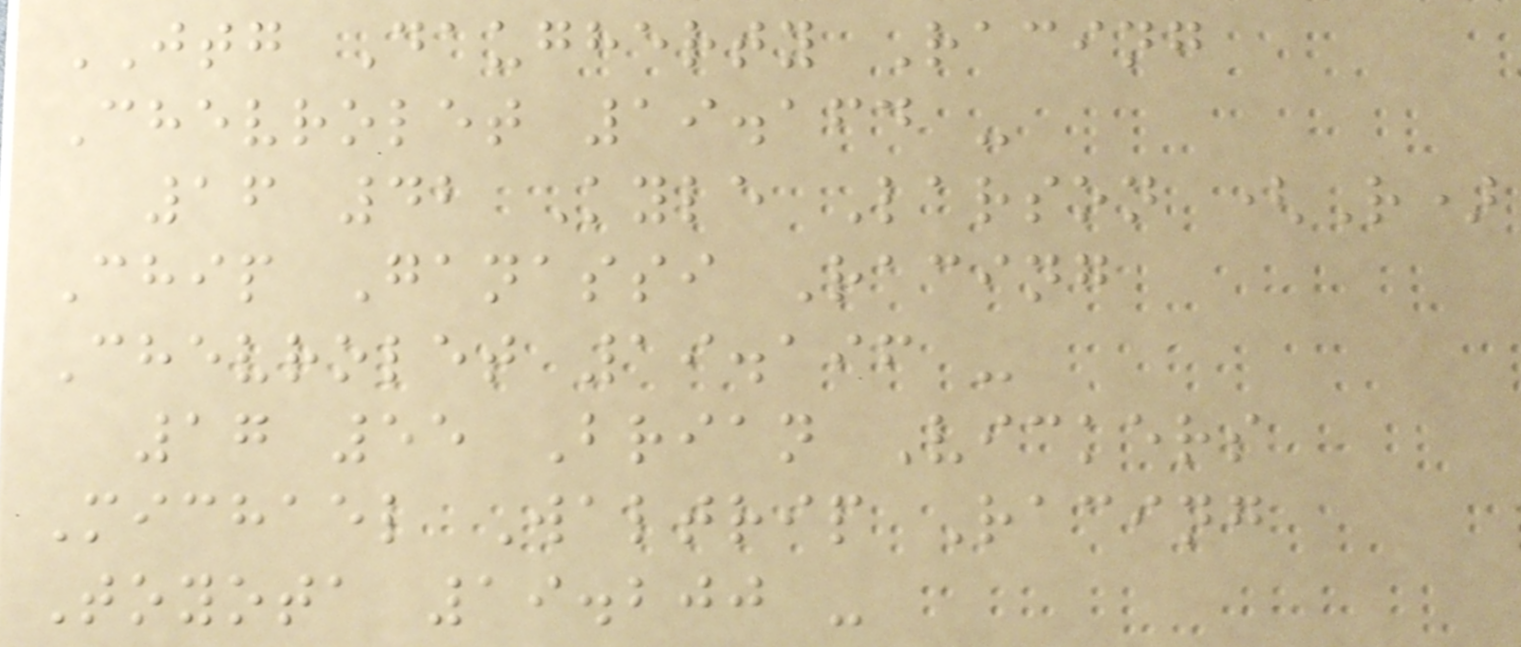JTG Daugherty Racing
Chevrolet 19.164 -
16 42 Kyle Larson (R)
Chip Ganassi Racing
Chevrolet 19.196 -
17 55 Brian Vickers
Michael Waltrip Racing
Toyota 19.200 -
